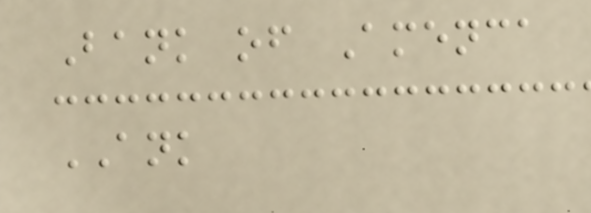Bank of Amenca
ANK
